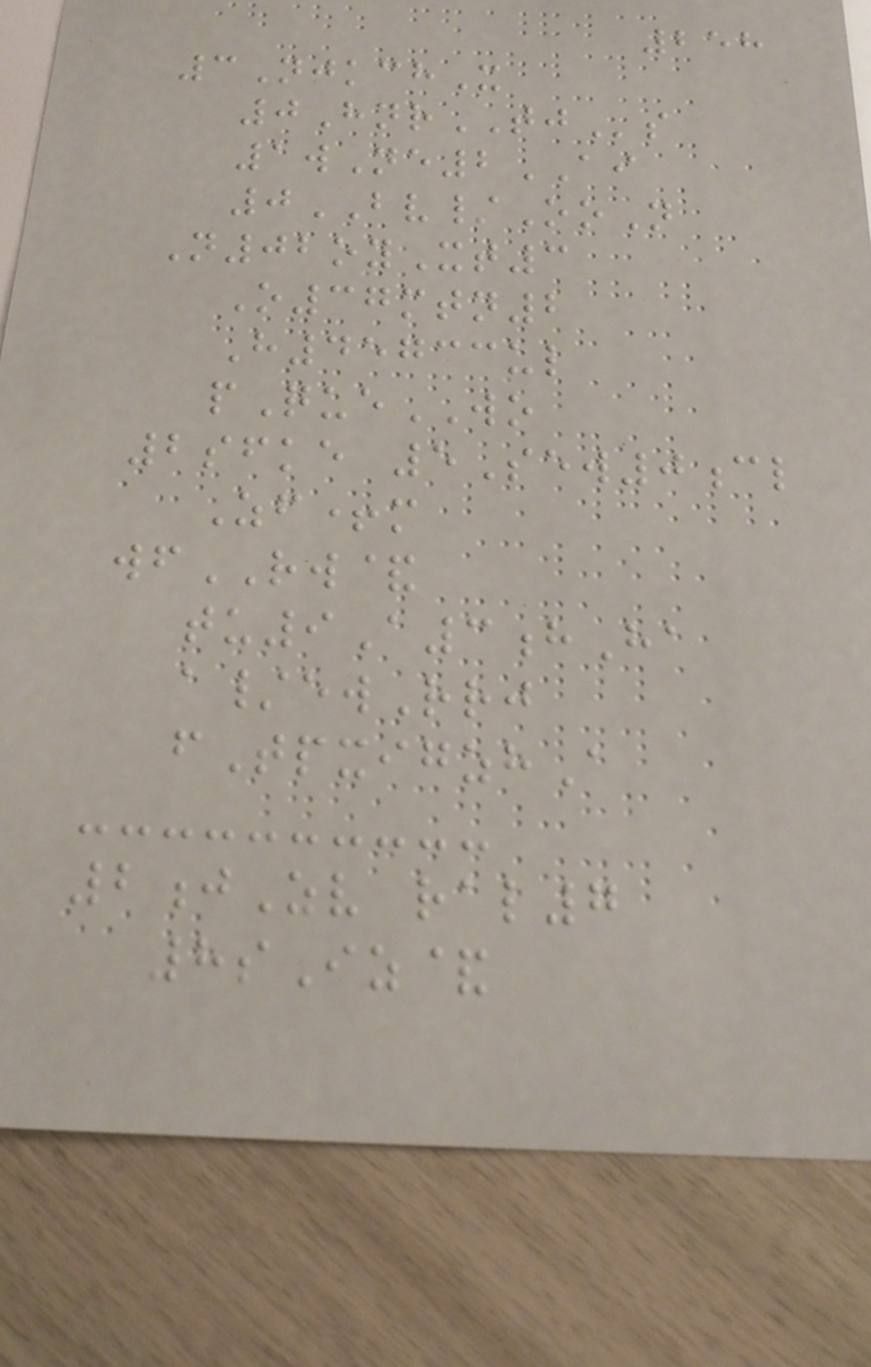258
3NjkchX
0HnrTJs
1wNe2AI
0BV/OoN
N02oyXt3
O37mtn2
H45733ul
pQueWO
2sfke 5Sew0cl
Zf+m
wfRW&
tu9A3hHa
a/ewRrj
fTpxigzhA
2jZv ral7
8sIz&
